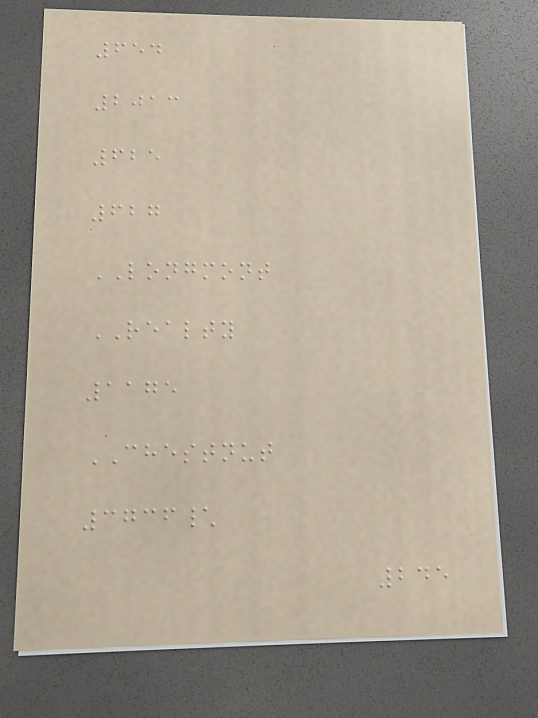654
2013
625
627
LONGMONT
REALTY
1175
CHESTNUT
3736\
245
